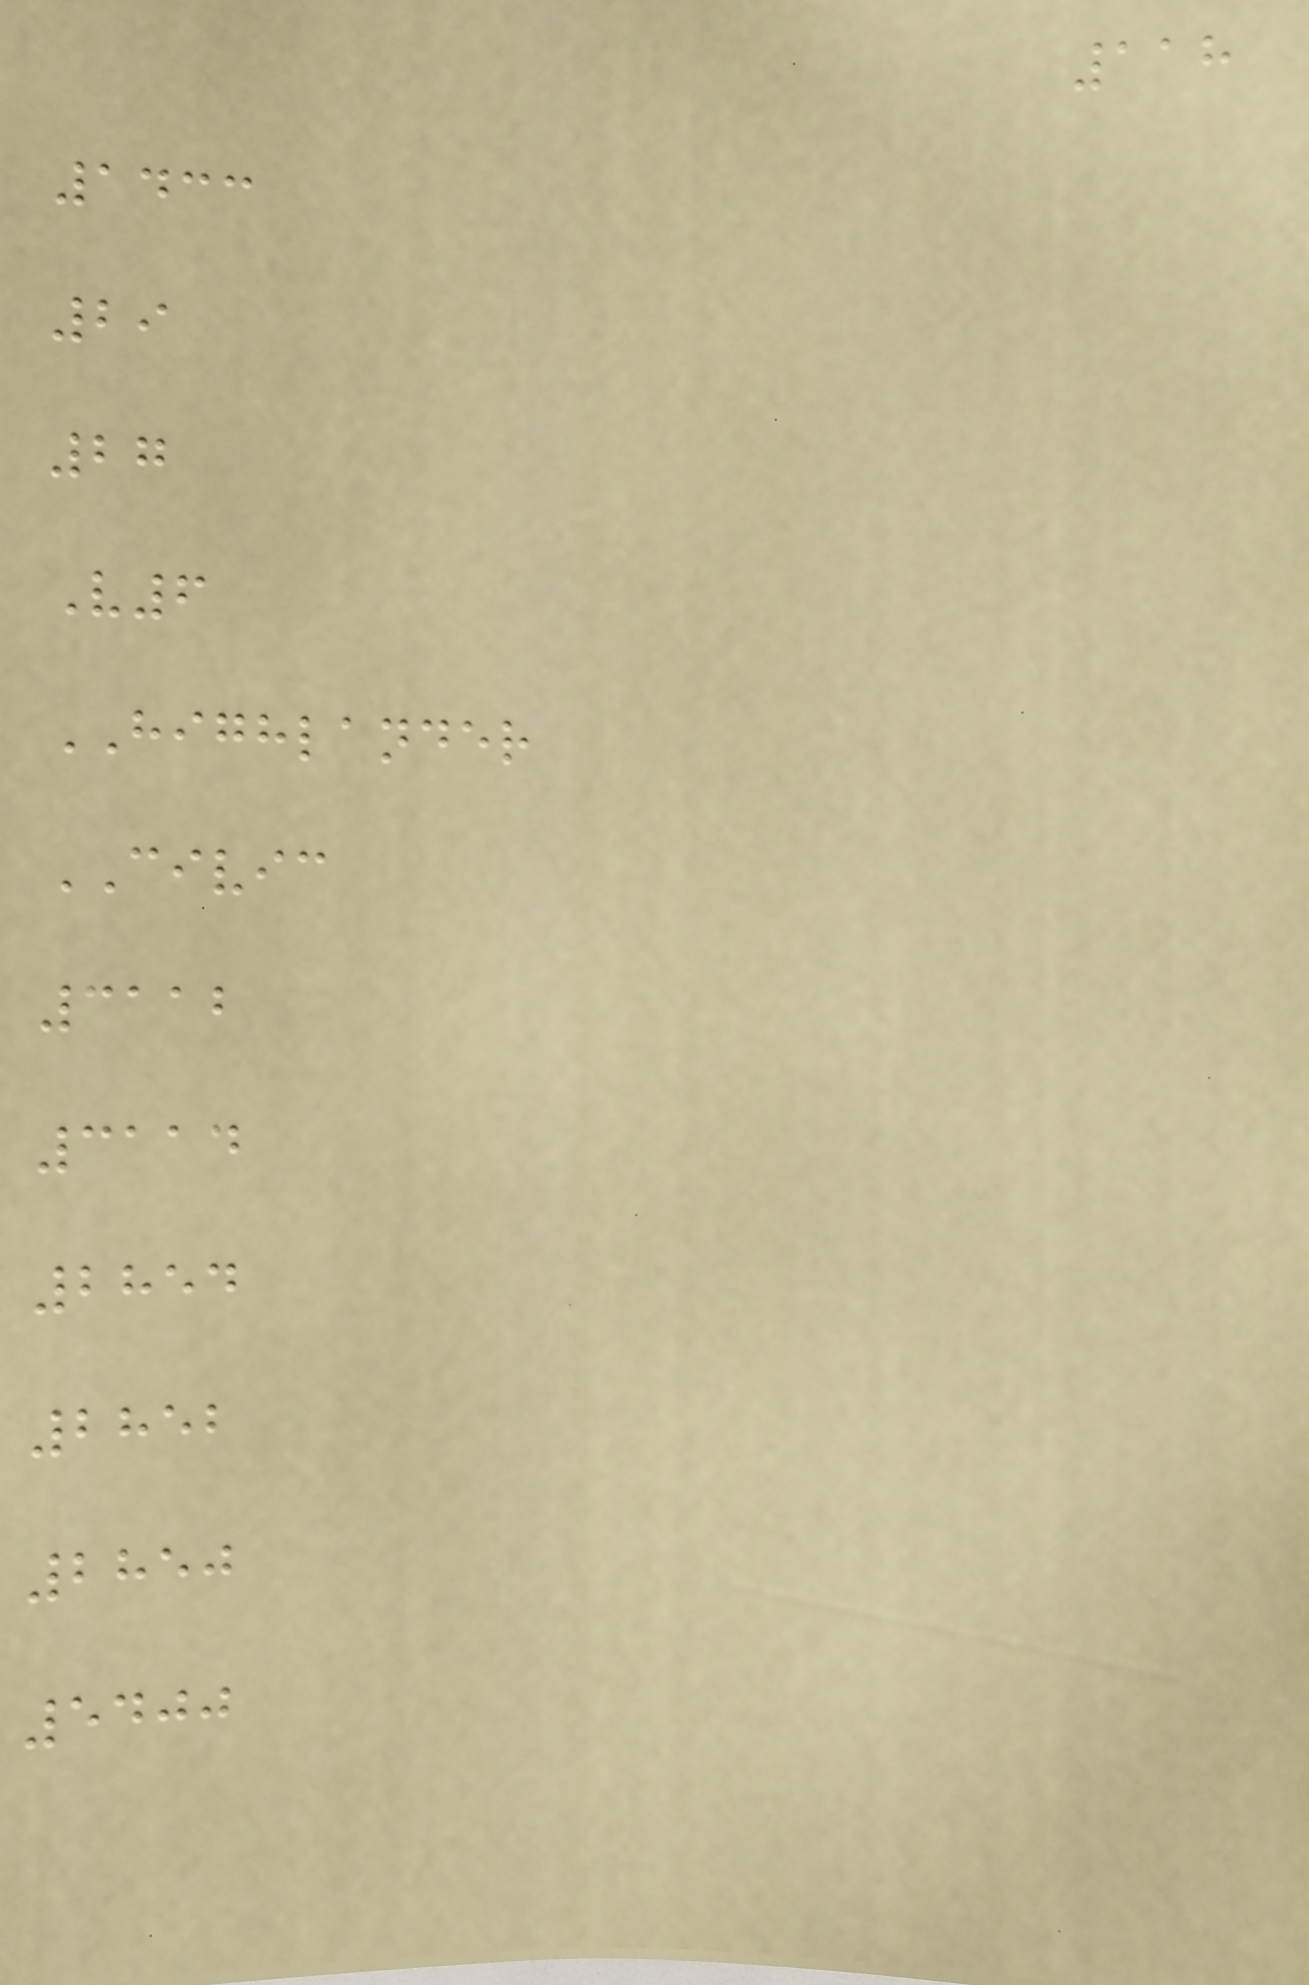118
1433
29
27
V6
HIGHLANDER
CIVIC
3112
3114
2854
2852
2850
5400
